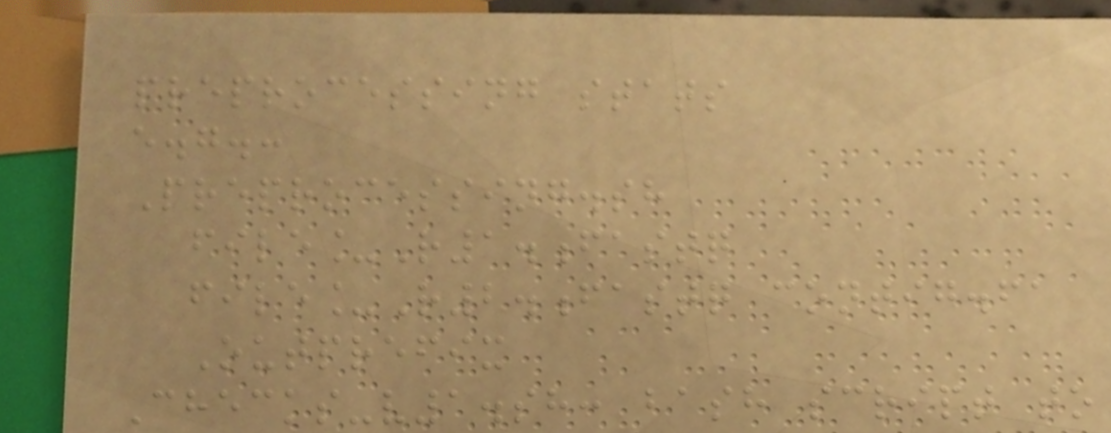preprocessing stats
e.g.:
Preprocessing.sh
file_R1.fastq
file_R2.fastq contig.fa
Outprefix
Checks-v1.sh: bash script to
